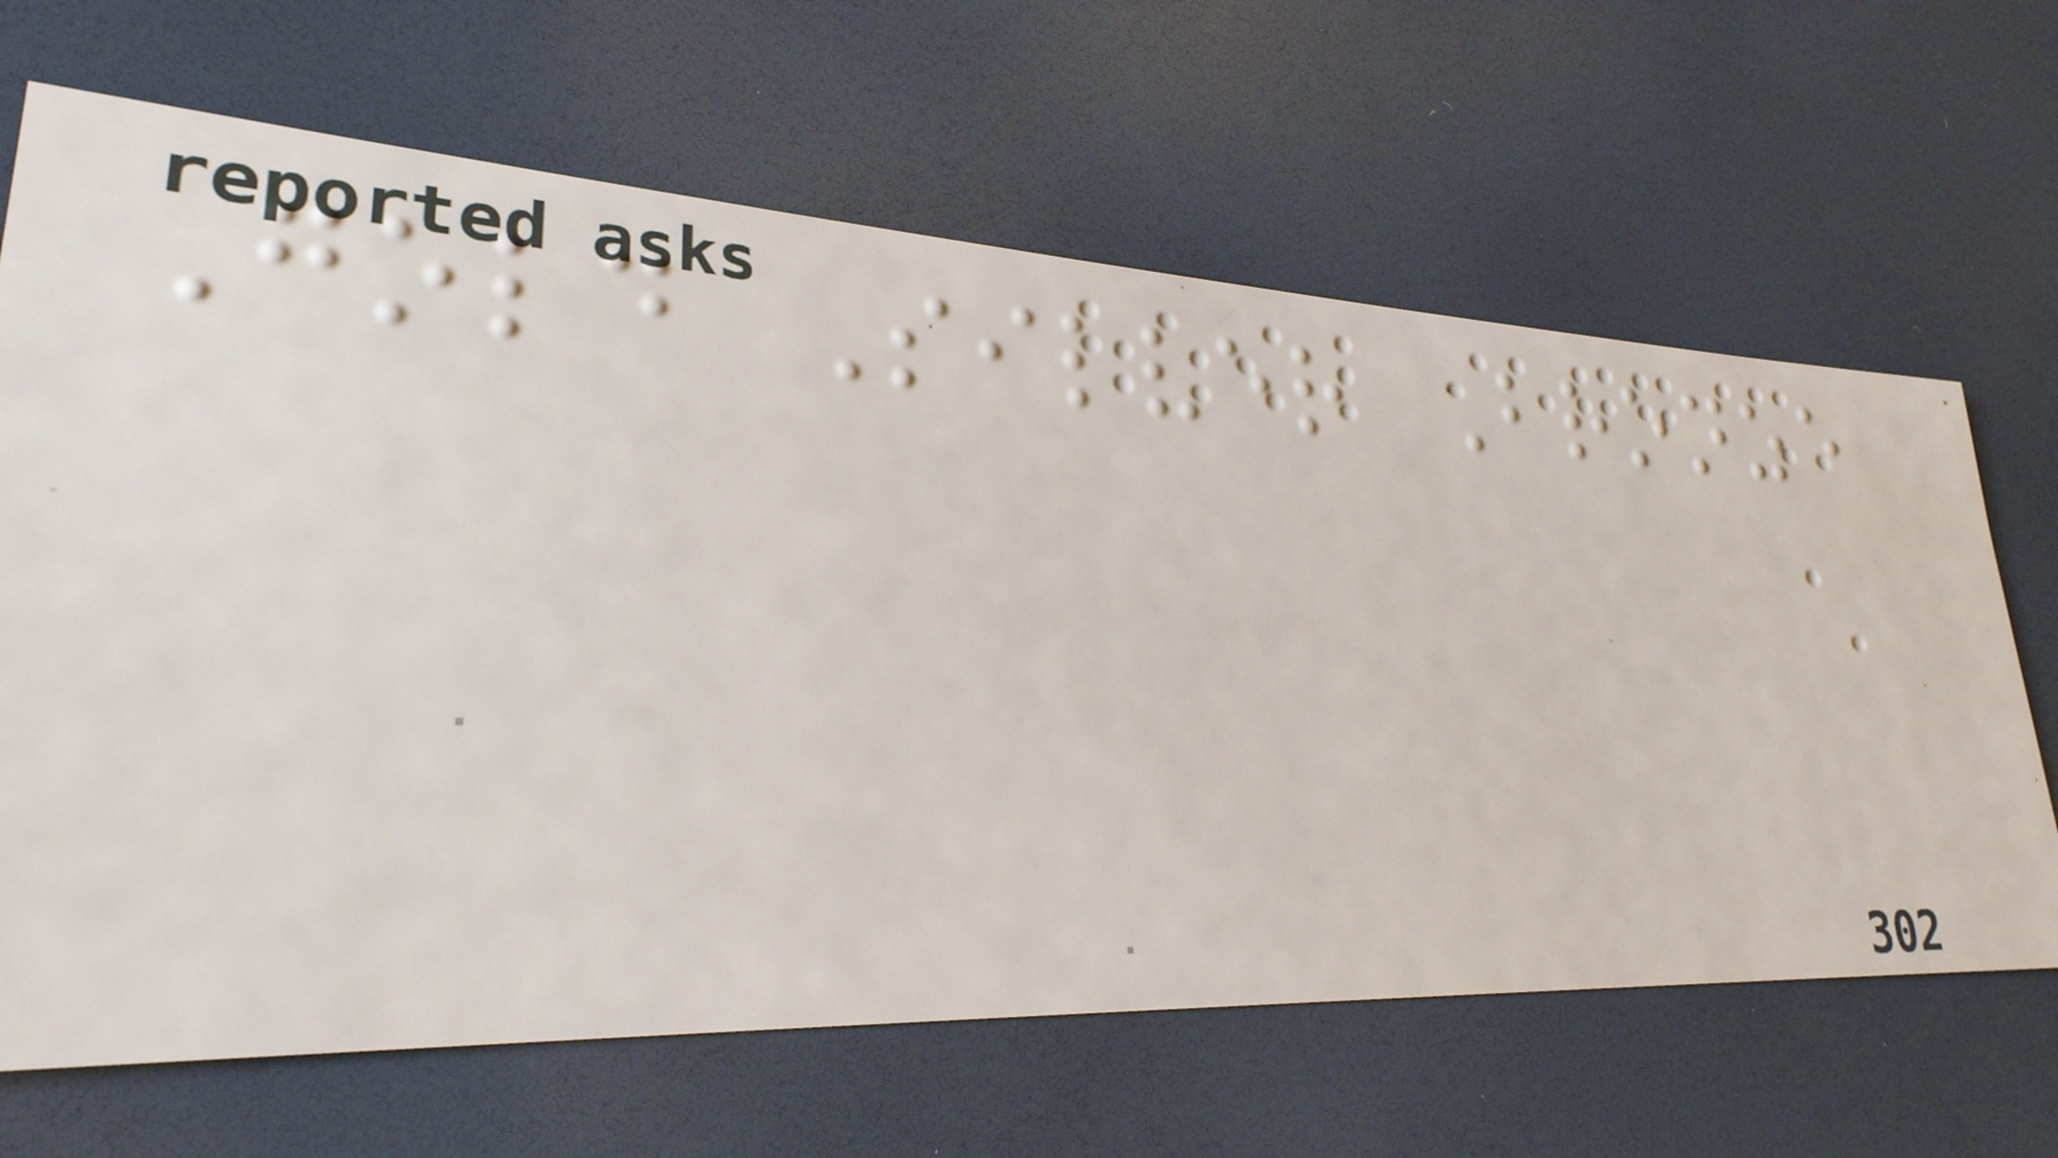Gold Silver Bronze
